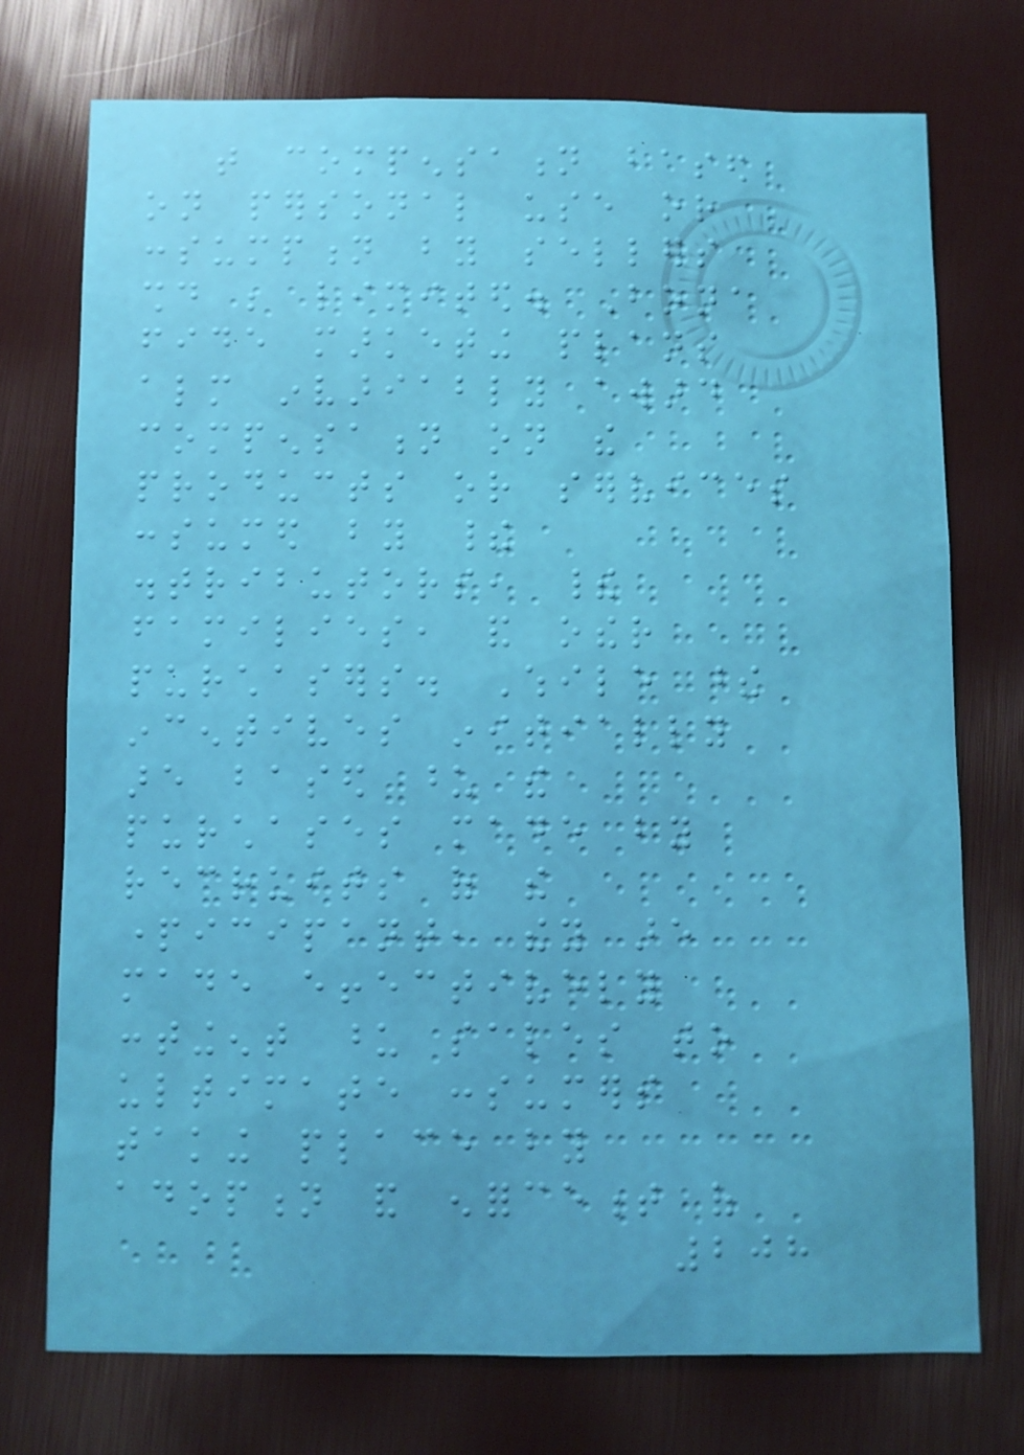that compensation based
on personal use or
consumption by sellers
should be limited. Bona
fide marketing plans
almost invariably award
compensation on the
products or services
consumed by their
distributors, their
families, and other
purchasers. While these
incentives initially
are based upon the
purchases made by
recruits of the
participant, they are
made effectively
contingent upon sales to
ultimate consumers
taking place by
adoption and enforcement of
208
